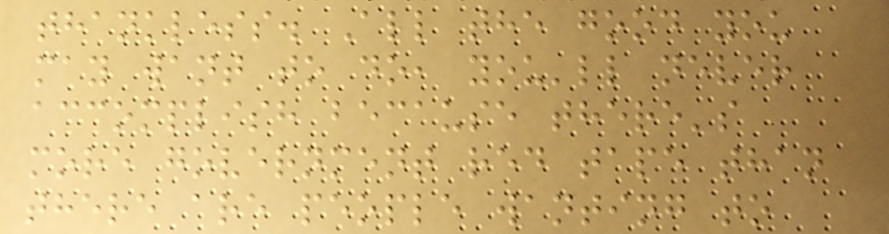thankless. All the good you
may want to do, you'll never
accomplish because there's
more government red tape than
there are people wanting to
